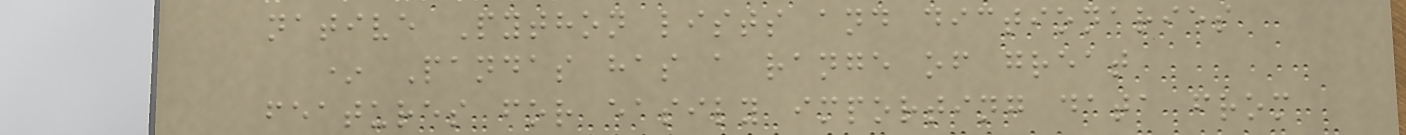native Python lists and dictionaries
* Pandas has a range of great
features for easily importing data from
